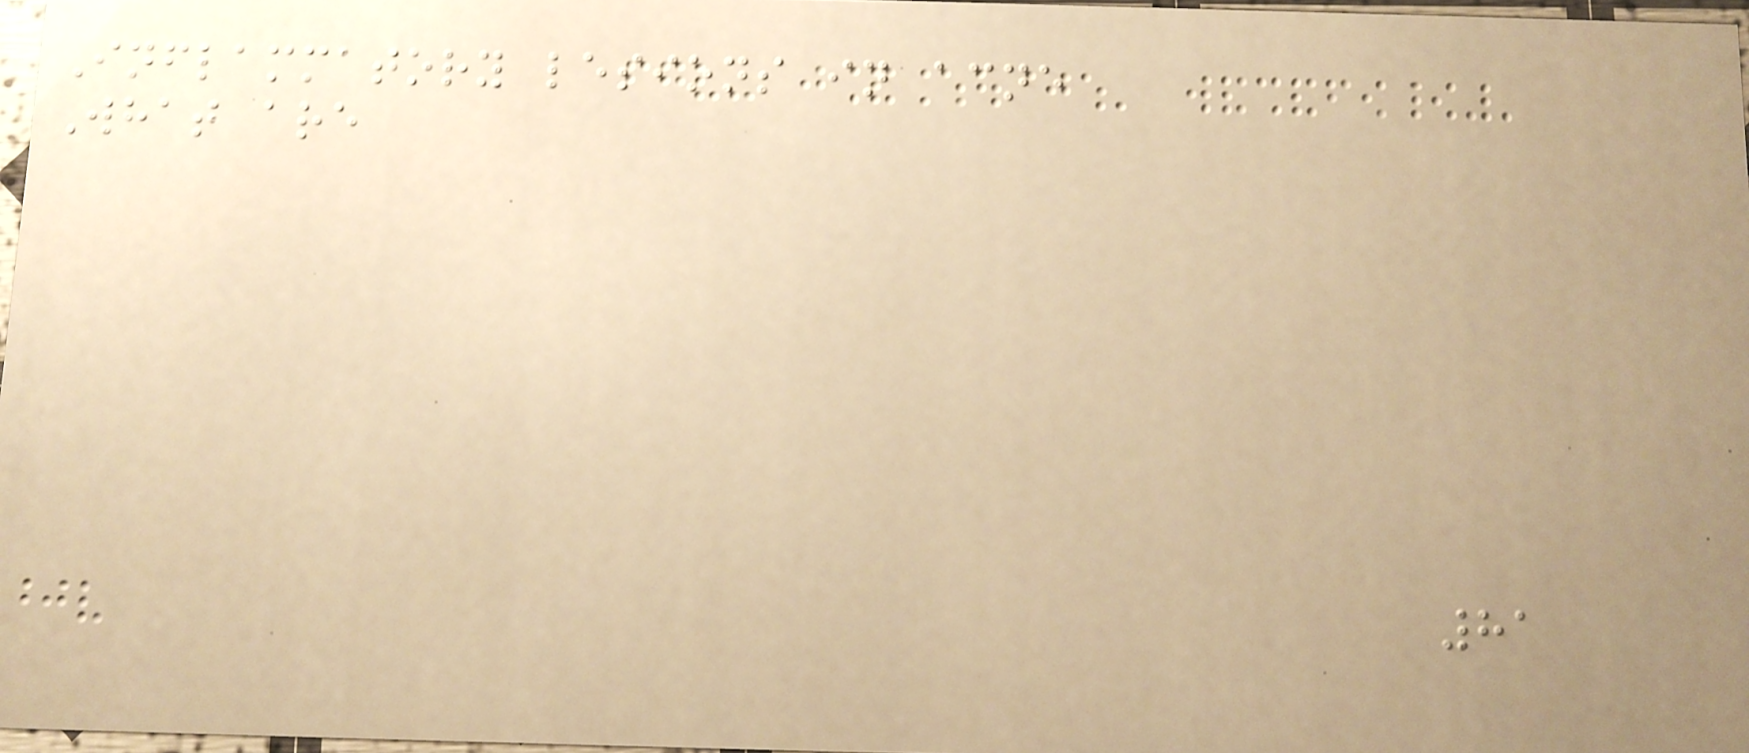Inflammatory lesions in acne
What are
81
